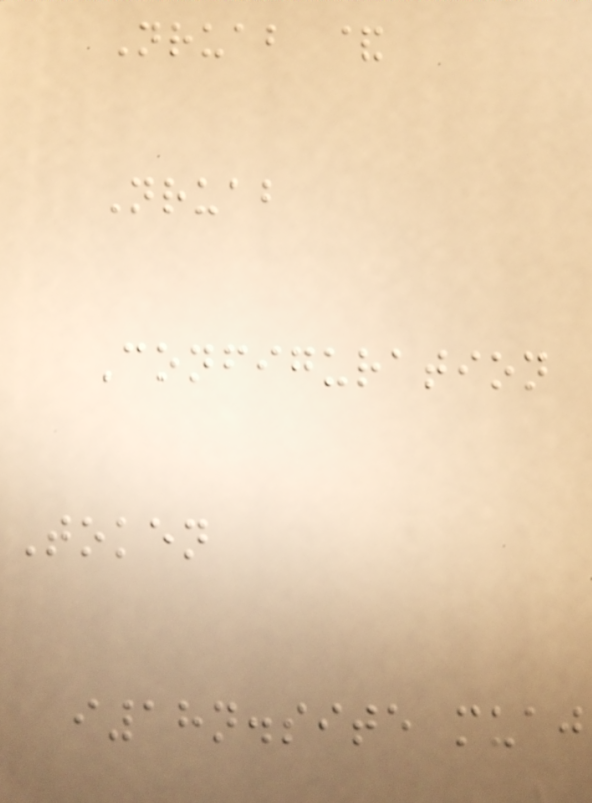Nruab &
Nruab
Configuration
Token
i18n.site muaj
